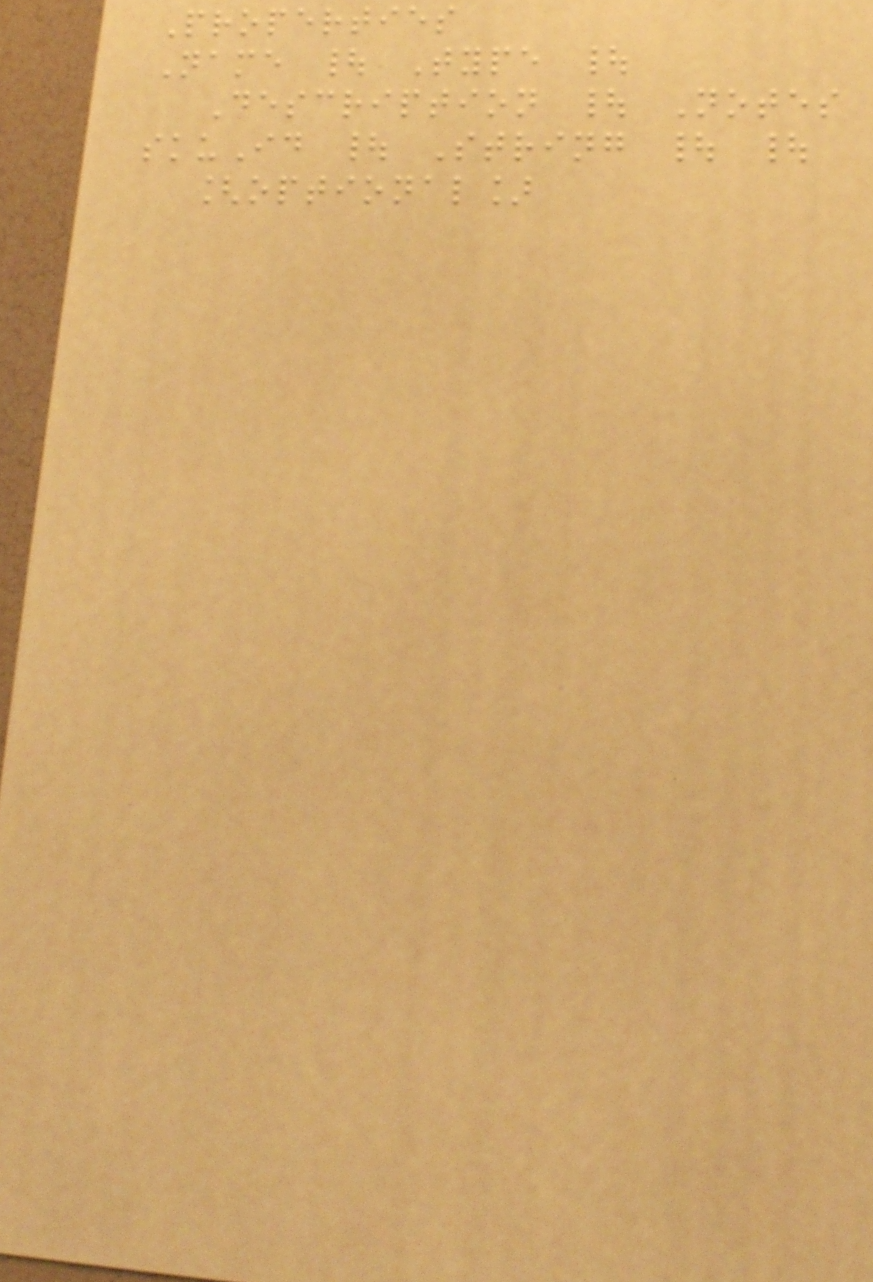Properties
Name | Type |
Description | Notes
skuId | String | |
[optional]
